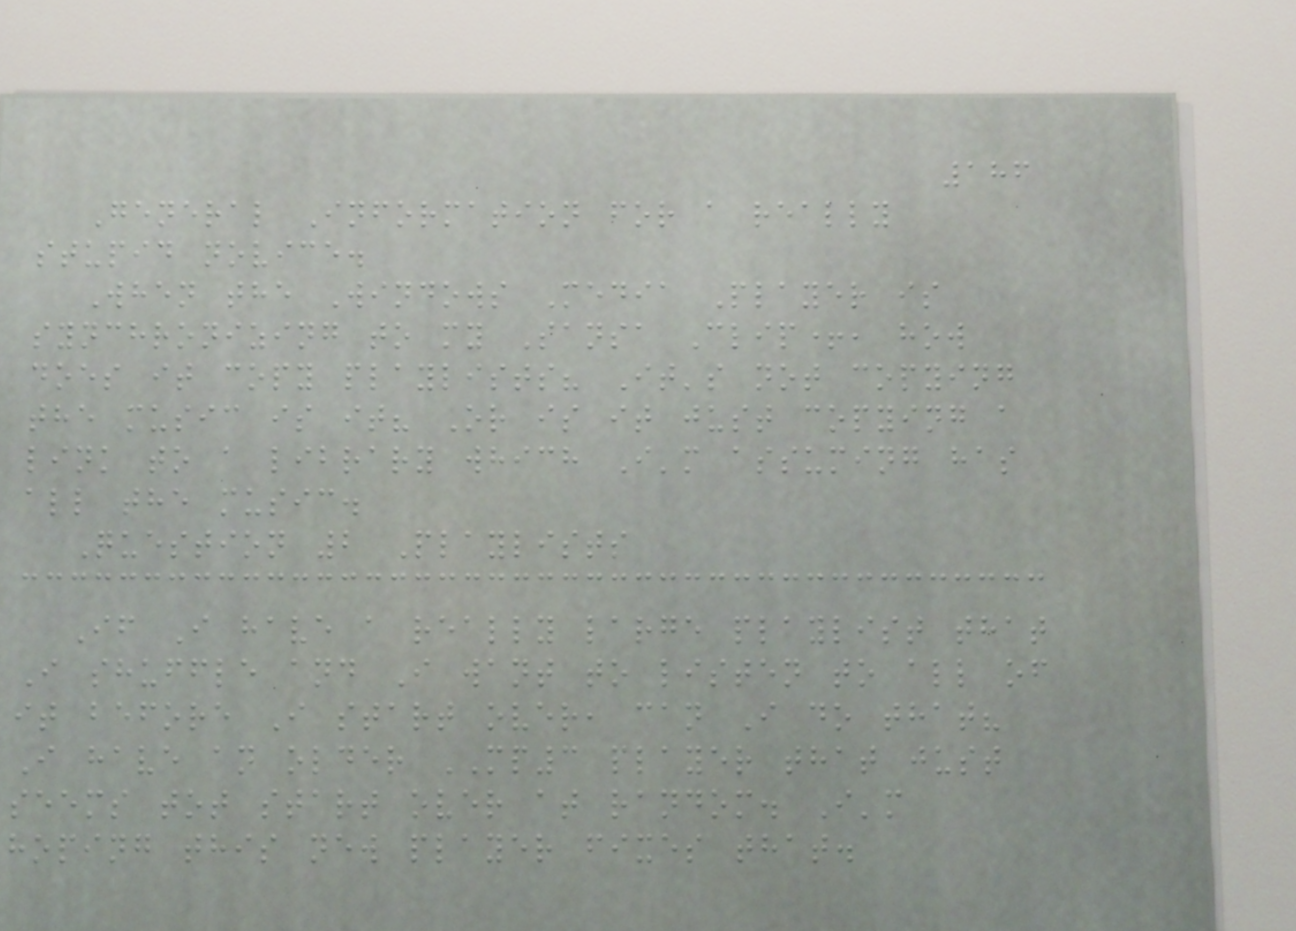186
General Information for a really
stupid novice.
When the Windows Media Player is
synchronizing to my Sansa Clip+, how
does it copy playlists? It's not copying
the music is it? Or is it just copying a
link to a library which I'm assuming has
all the music.
Question 2 Playlists
If I have a really large playlist that
I shuffle and I want to listen to all of
it before I start over, can I do that?
I have an older MP3 player that just
seems tot start over at random. I'm
hoping this new player fixes that.
